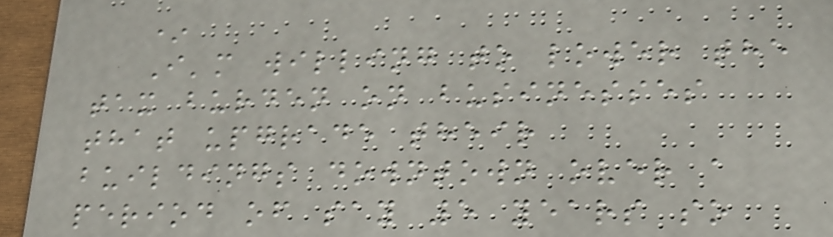*
I'm willing to lower the
tax burden on businesses
that upgrade their
buildings downtown over a
period of say 5 years so
